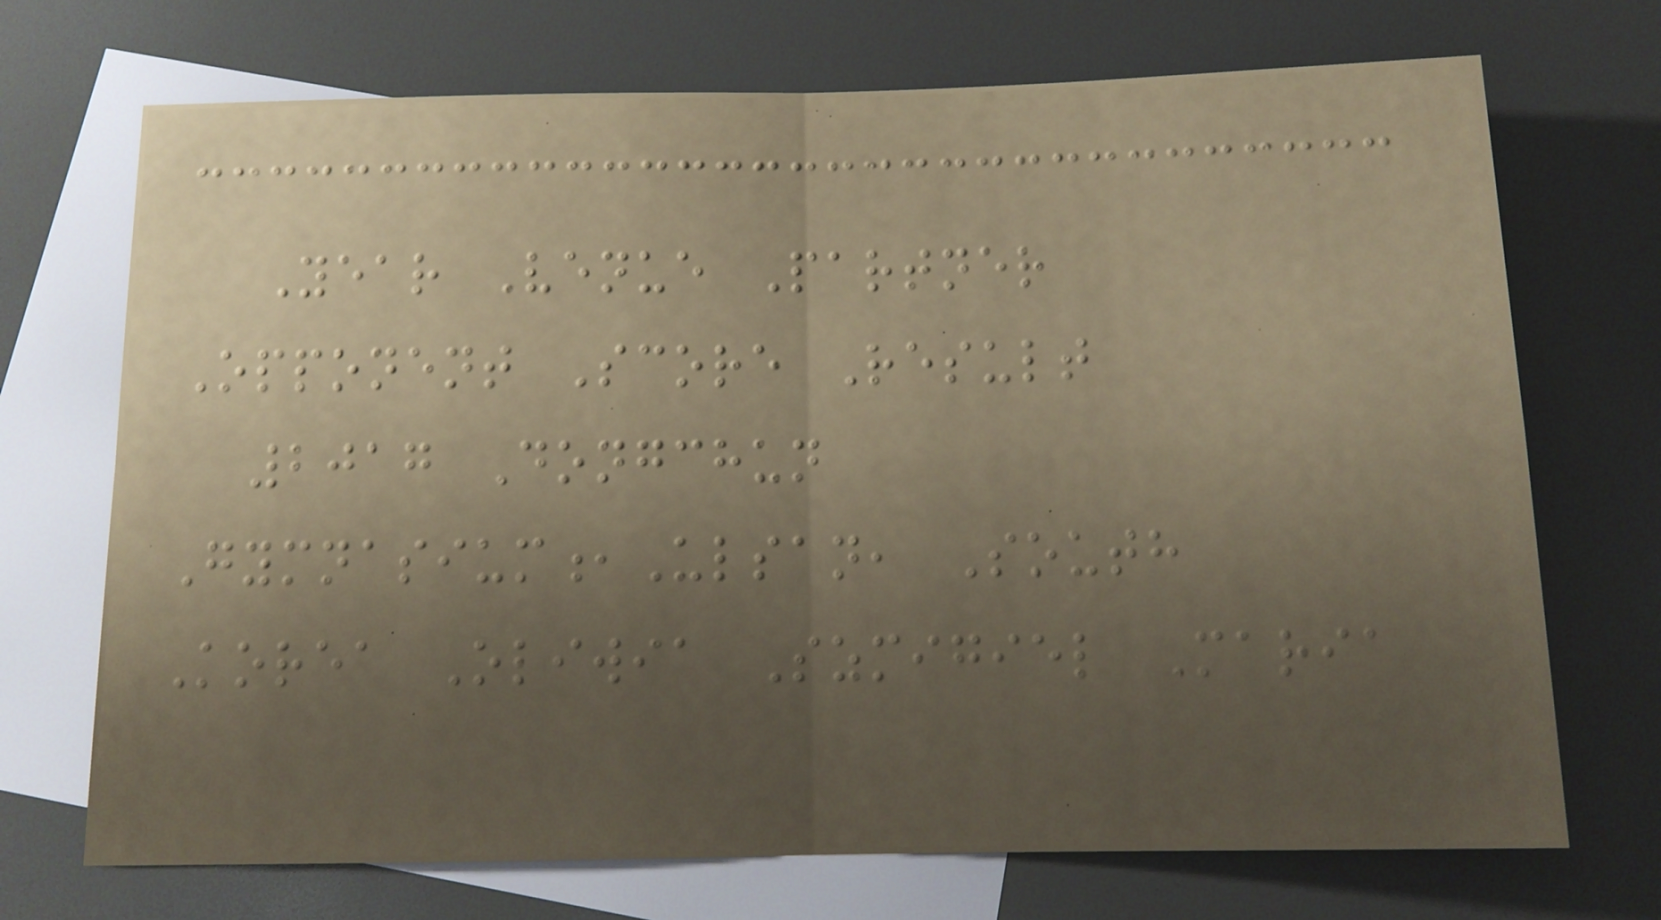Year Venue Partner
Opponent Score Result
2017 Dongchun
Gymnasium,Ulsan, South
Korea Oliwia Szmigiel Maria
